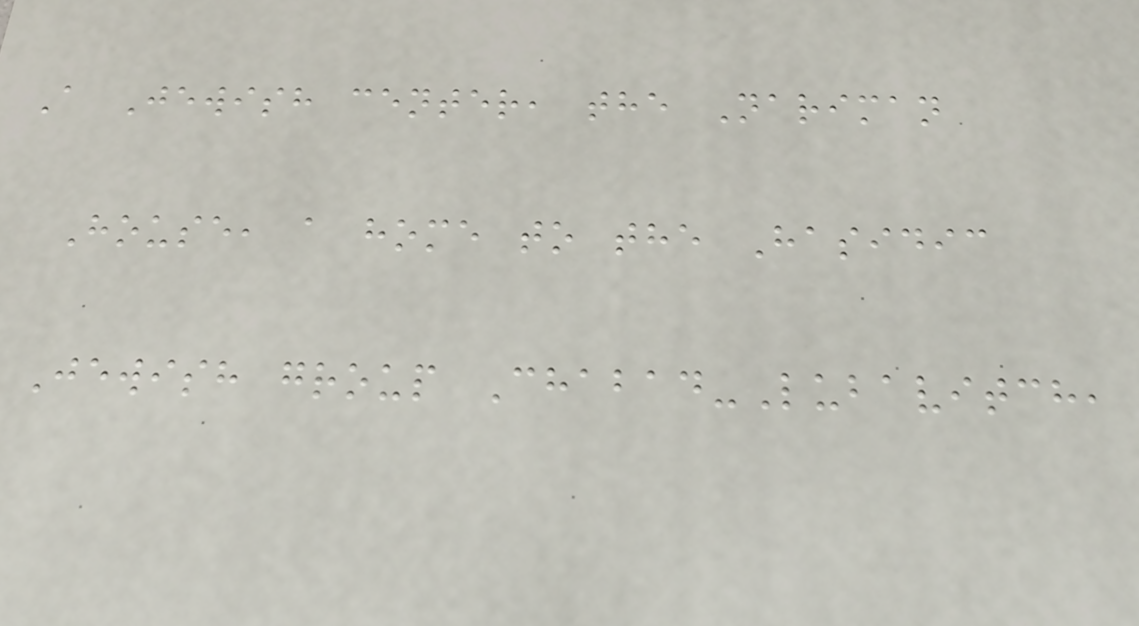A Jewish center, the Nariman
House, a home to the Hasidic
Jewish group Chabad-Lubavitch,
